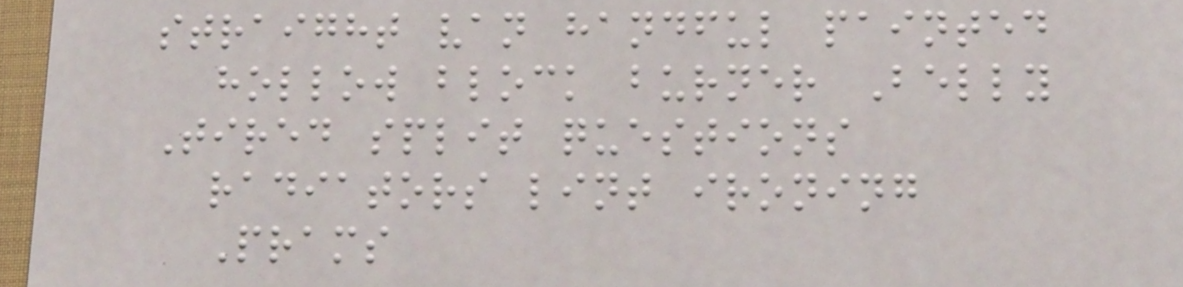straight van handful painted
hollow block burner Belly
Tired split questions
radiators lint ironing
Prams
